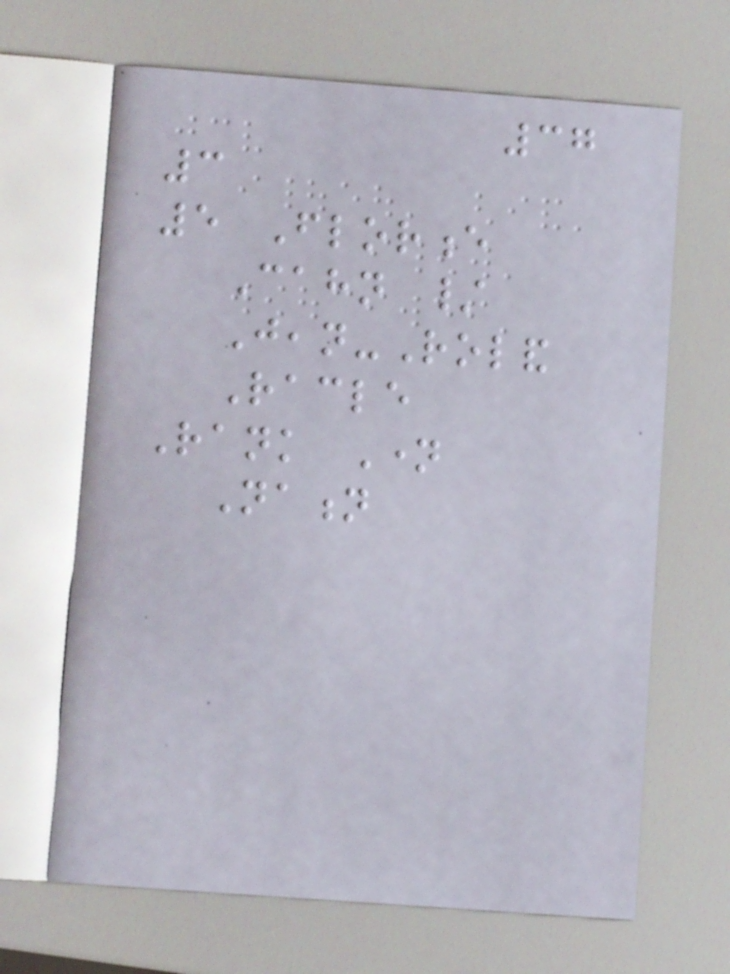37
3
5 Florence
Cahn /
Jean-Roland
Racle
Rank Name
Nation
